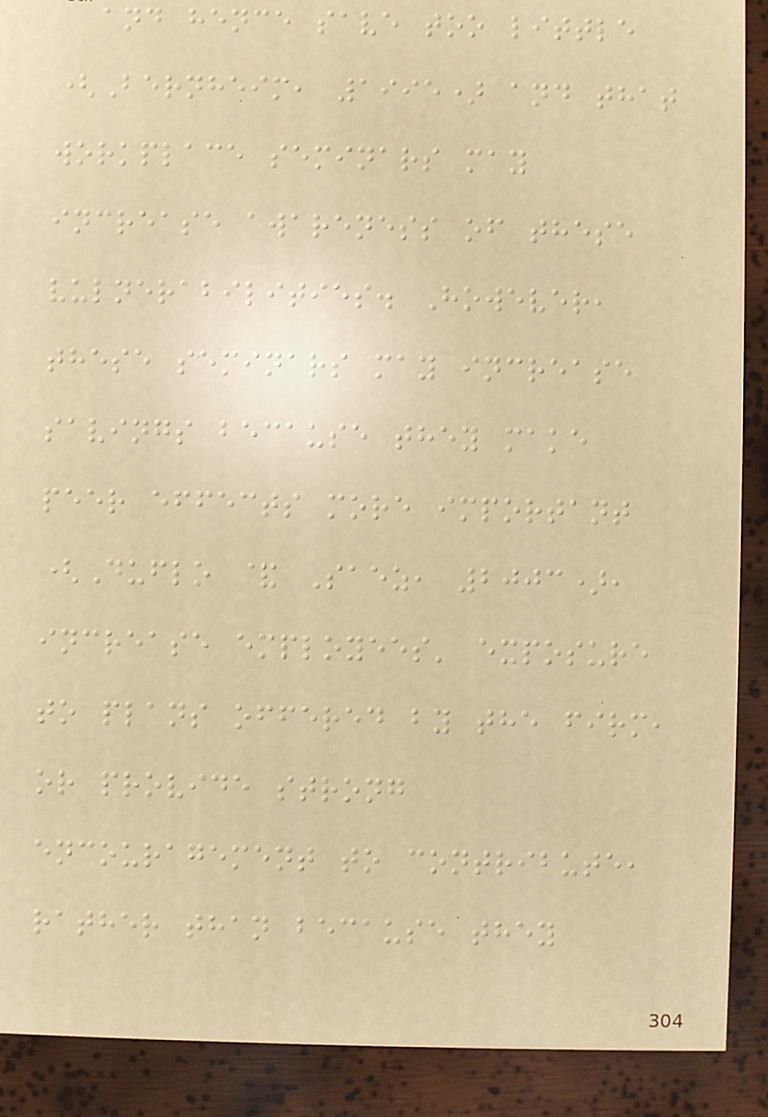and hence save too little
(Bernheim, 1995) and that
workplace seminars may
increase awareness of these
vulnerabilities. However,
these seminars may increase
savings because they make
peer effects more important
(Duflo & Saez, 2003),
increase employees' exposure
to plans offered by the firm,
or provide strong
encouragement to contribute,
rather than because they
